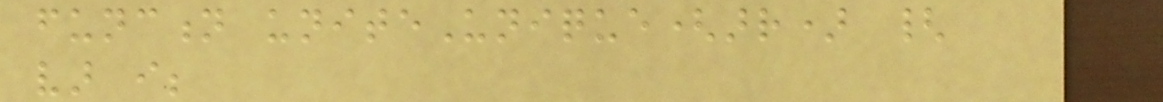function uniteUnique(arr) {
var i;
